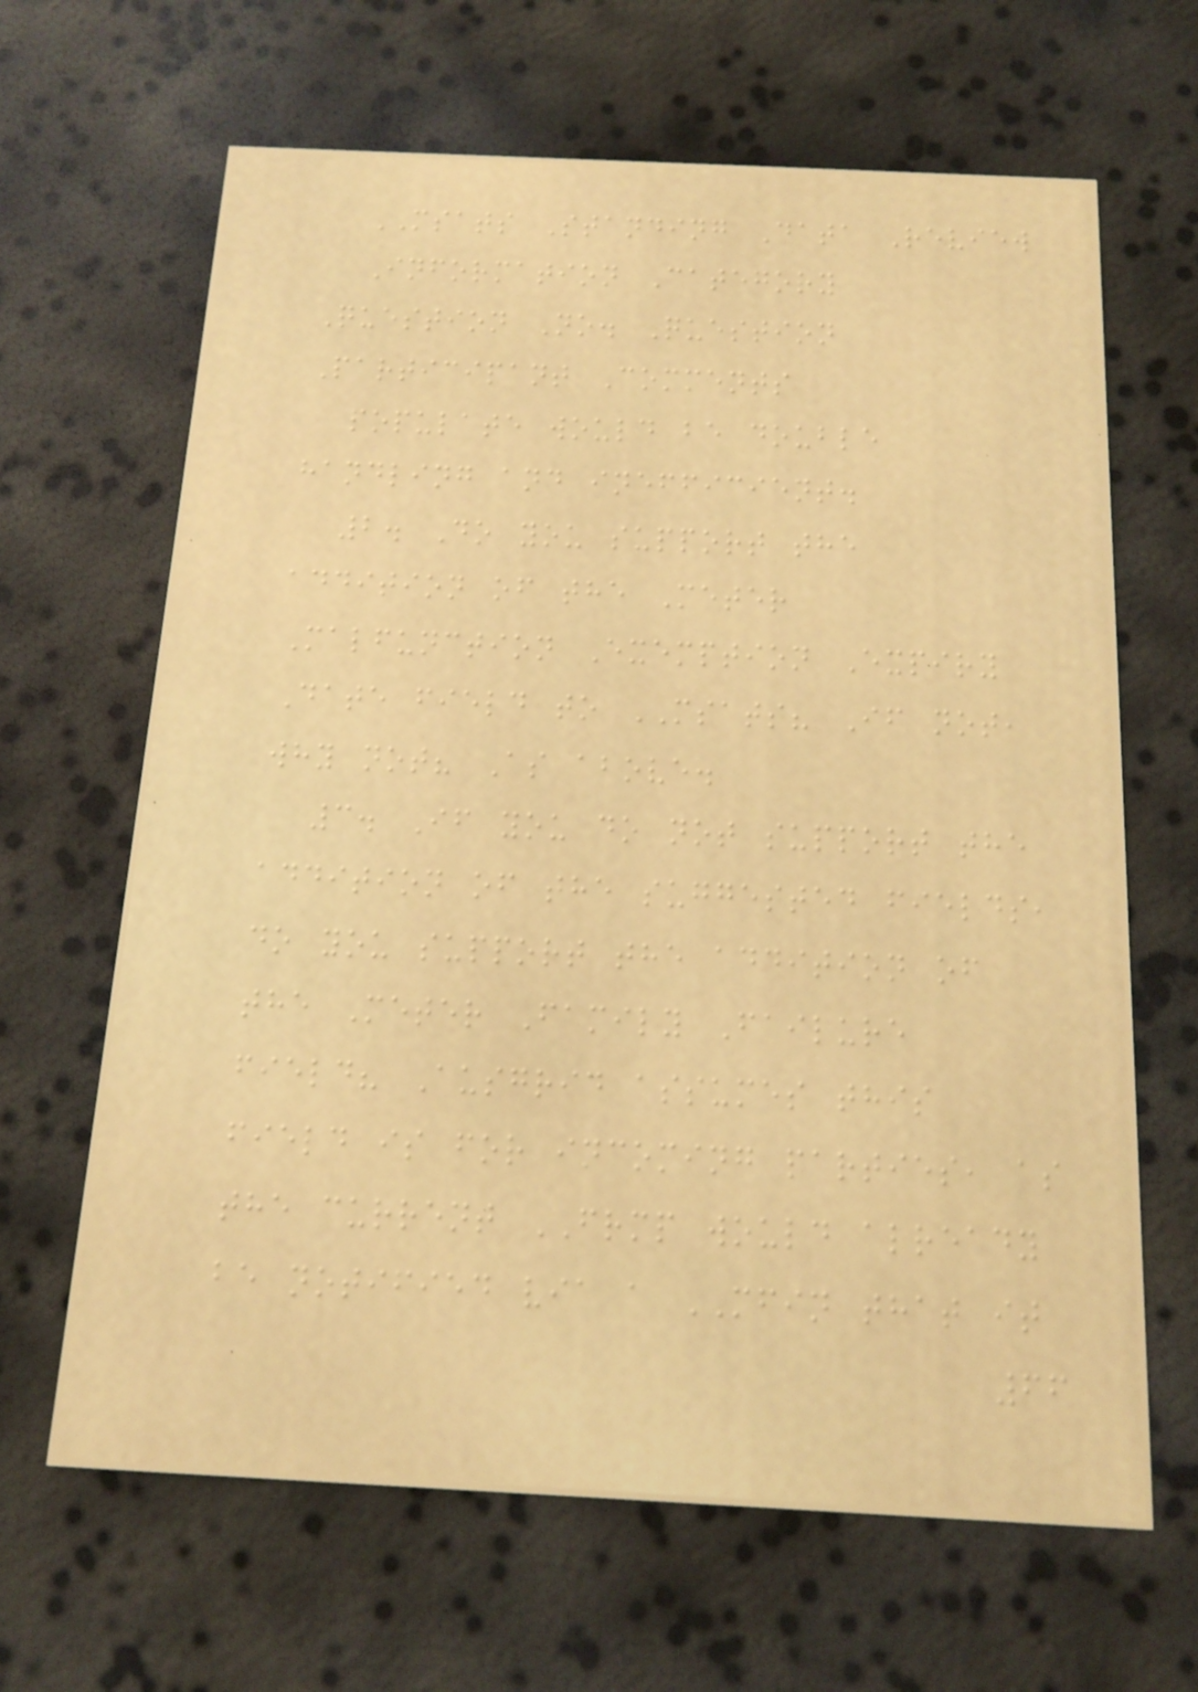MSATS Standing Data Review
Information Category
Question No. Question
Participant Comments
populate would be double
handling and inefficient.
2. Do you support the
addition of the Meter
Malfunction Exemption Expiry
Date field to MSATS? If not,
why not? As above.
3. If you do not support the
addition of the suggested fields,
do you support the addition of
the Meter Family Failure
field? Ausgrid assumes this
field is for incoming parties, as
the current FRMP would already
be notified via a MFIN that it
66
